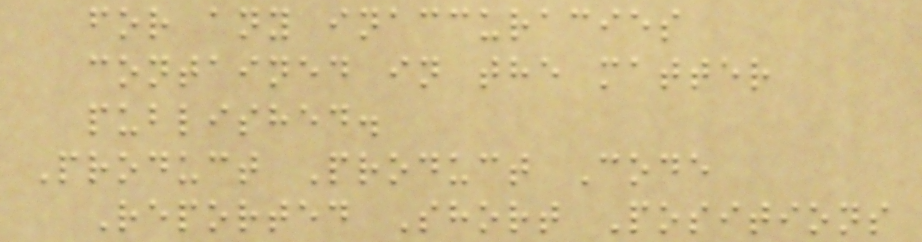for any inaccuracies
contained in the matter
published.
Product Product Code
Reported Short Positions
